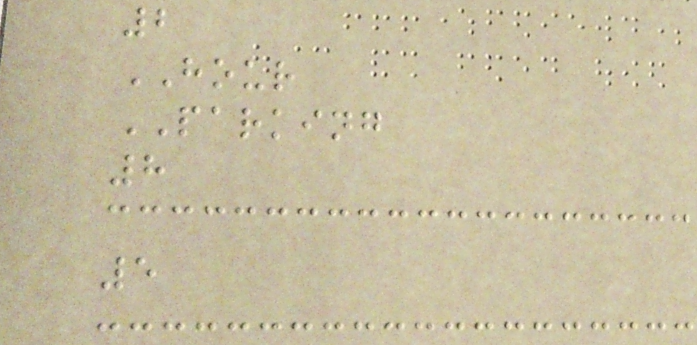2
HOUR
PARKING
8
5
